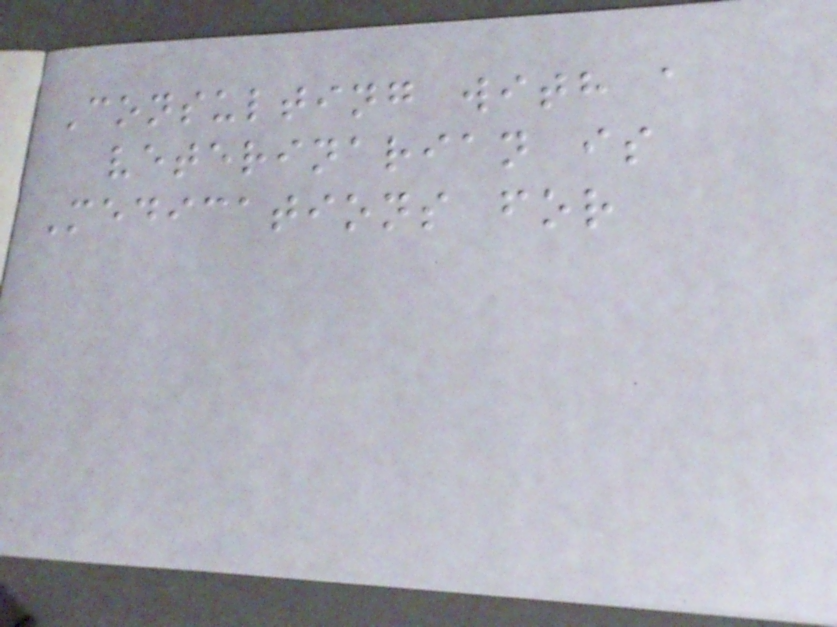Consulting with a
veterinarian is
Medications for
